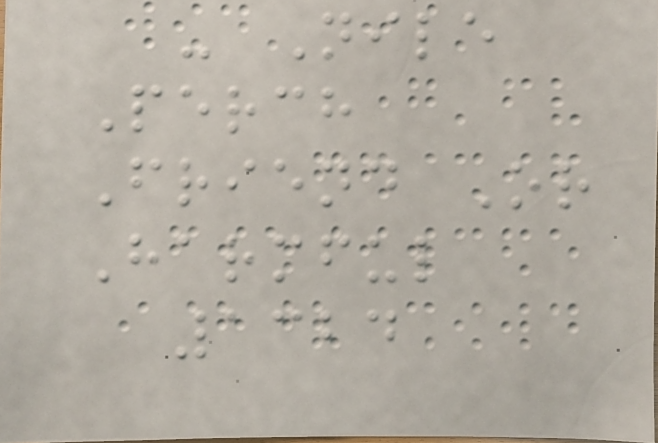- Nile
Perch
Friend Or
Harmful
1324
